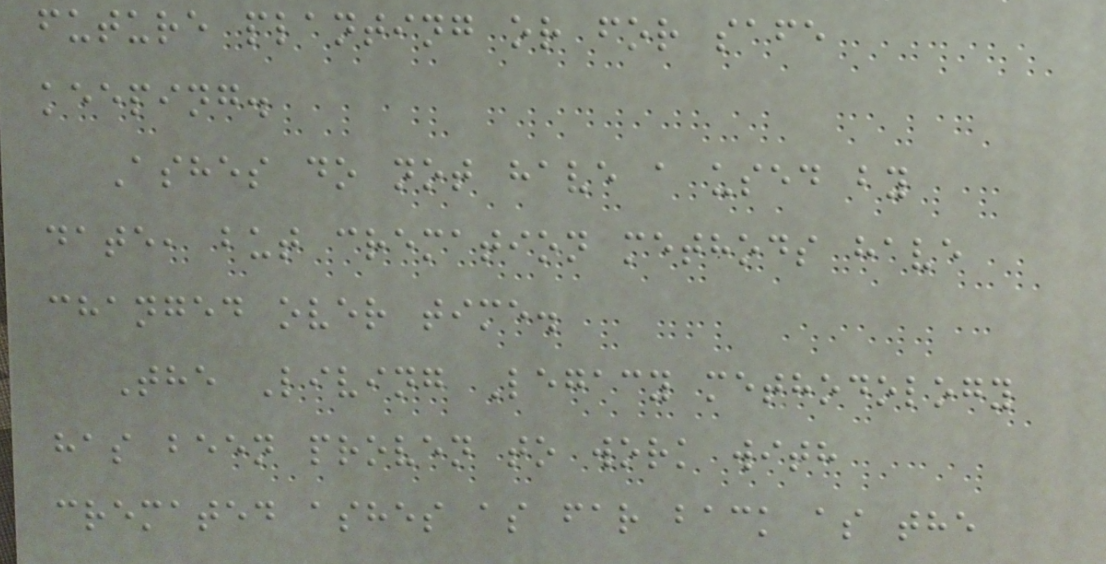future planting or for safe
keeping.
Ashes do not have a used by
date, but cremation methods have
changed over time.
The Living Legacy methodology
has been proven to work with
cremated ashes as far back as the
